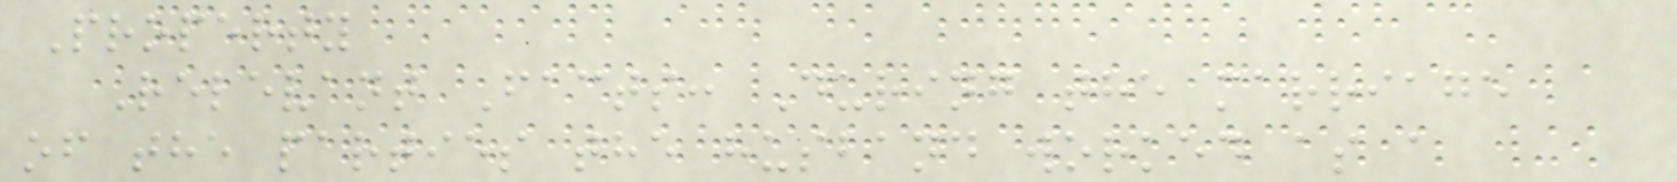Property
Relevant Facts: During the marriage
of the parties the husband worked as a
